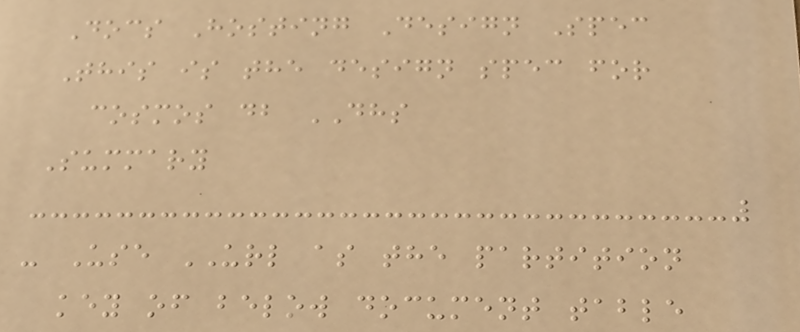Docs Hosting Design Spec
This is the design spec for
cosmos db DHS
Summary
- Use URL as the partition
key of below document table
